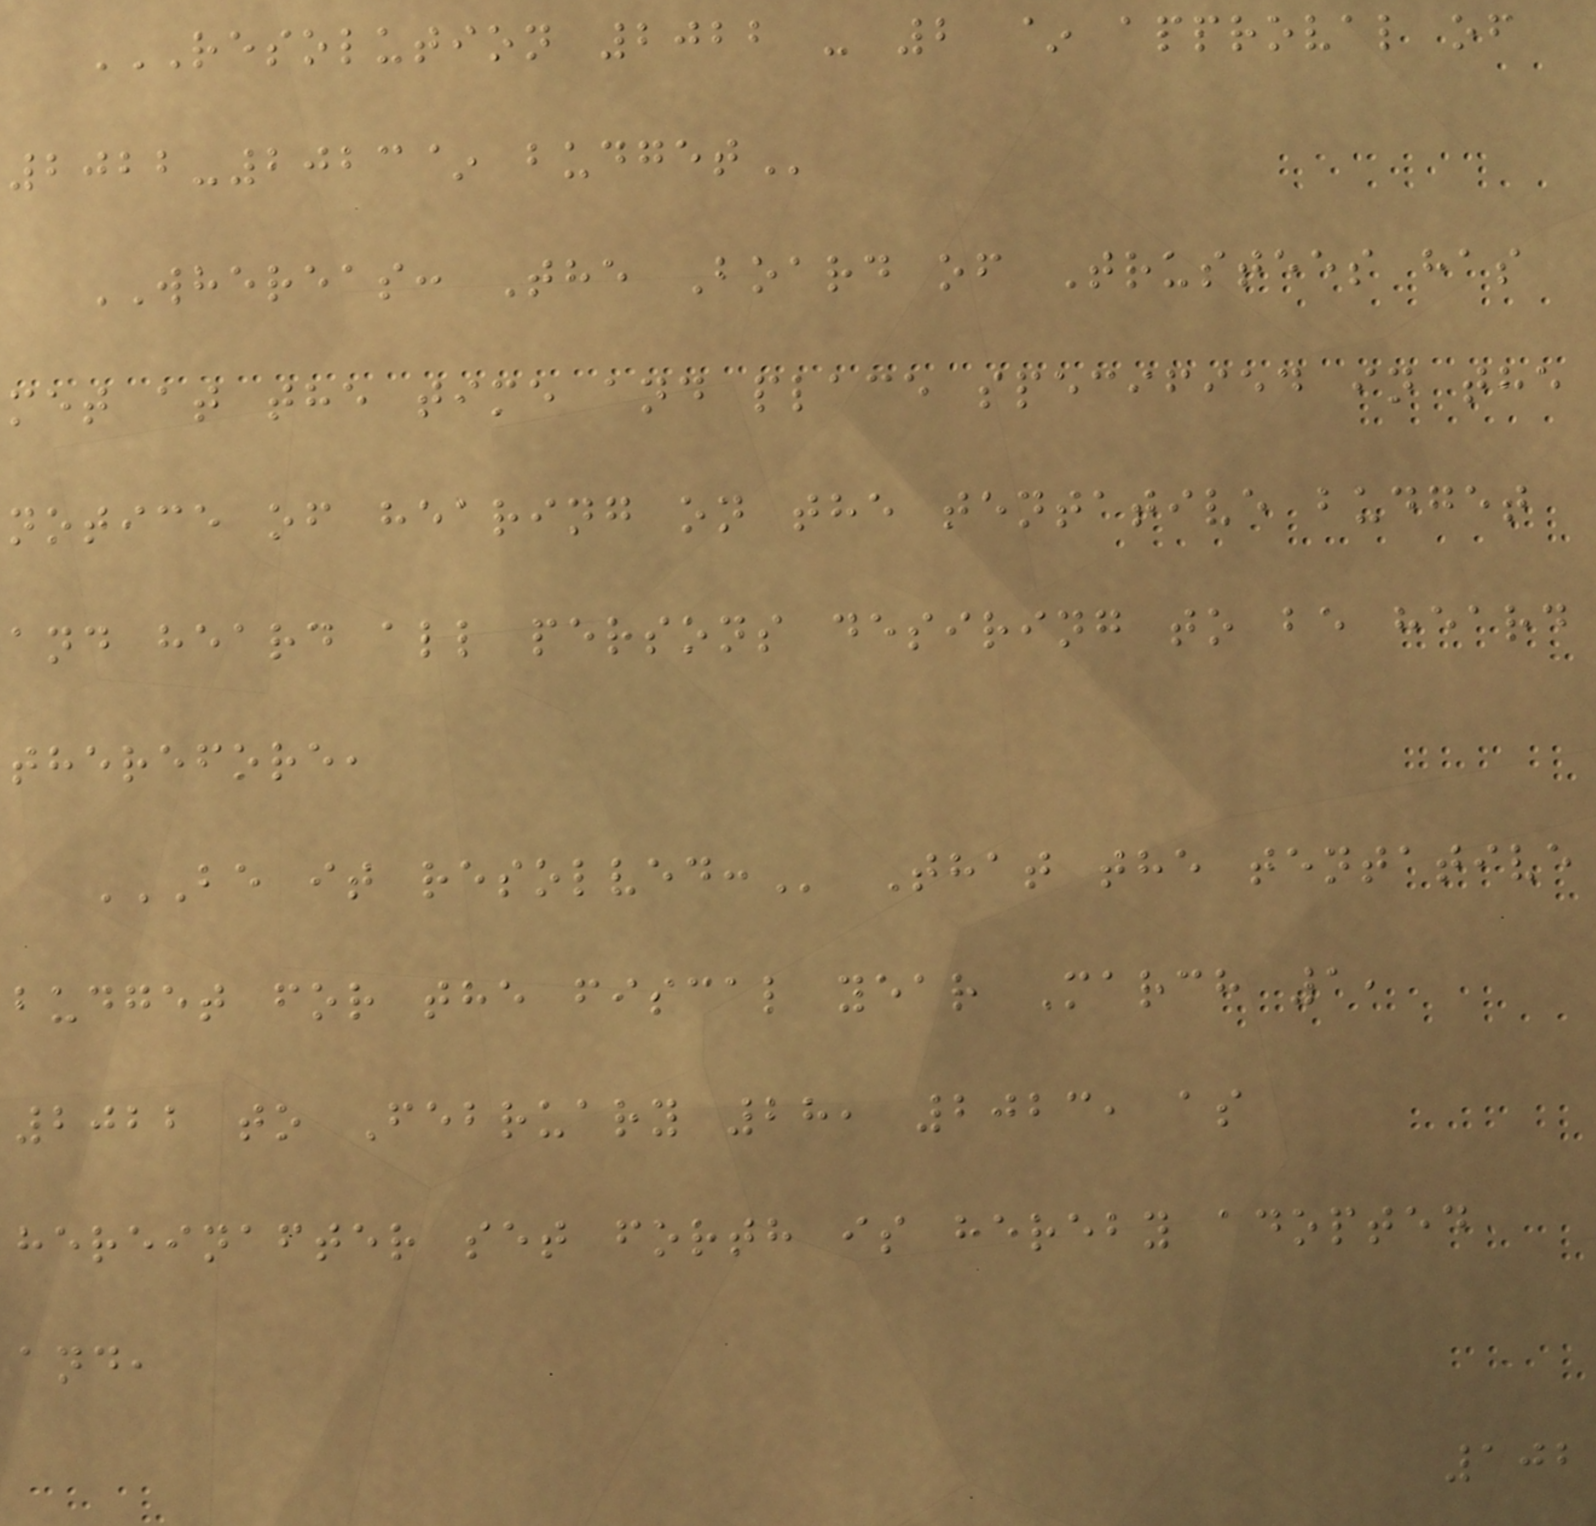RESOLUTION 2022 - 2 ~ APPROVAL OF
2022-2023~ BUDGET
WHEREAS: The Board of Trustees has
met at the time and place specified in the
notice of hearing on the tentative budget
and heard all persons desiring to be heard
therefore,
BE IT RESOLVED: That the tentative
budget for the fiscal year March 1,
2022 to February 28, 2023, as
hereinafter set forth is hereby adopted
and,
102
